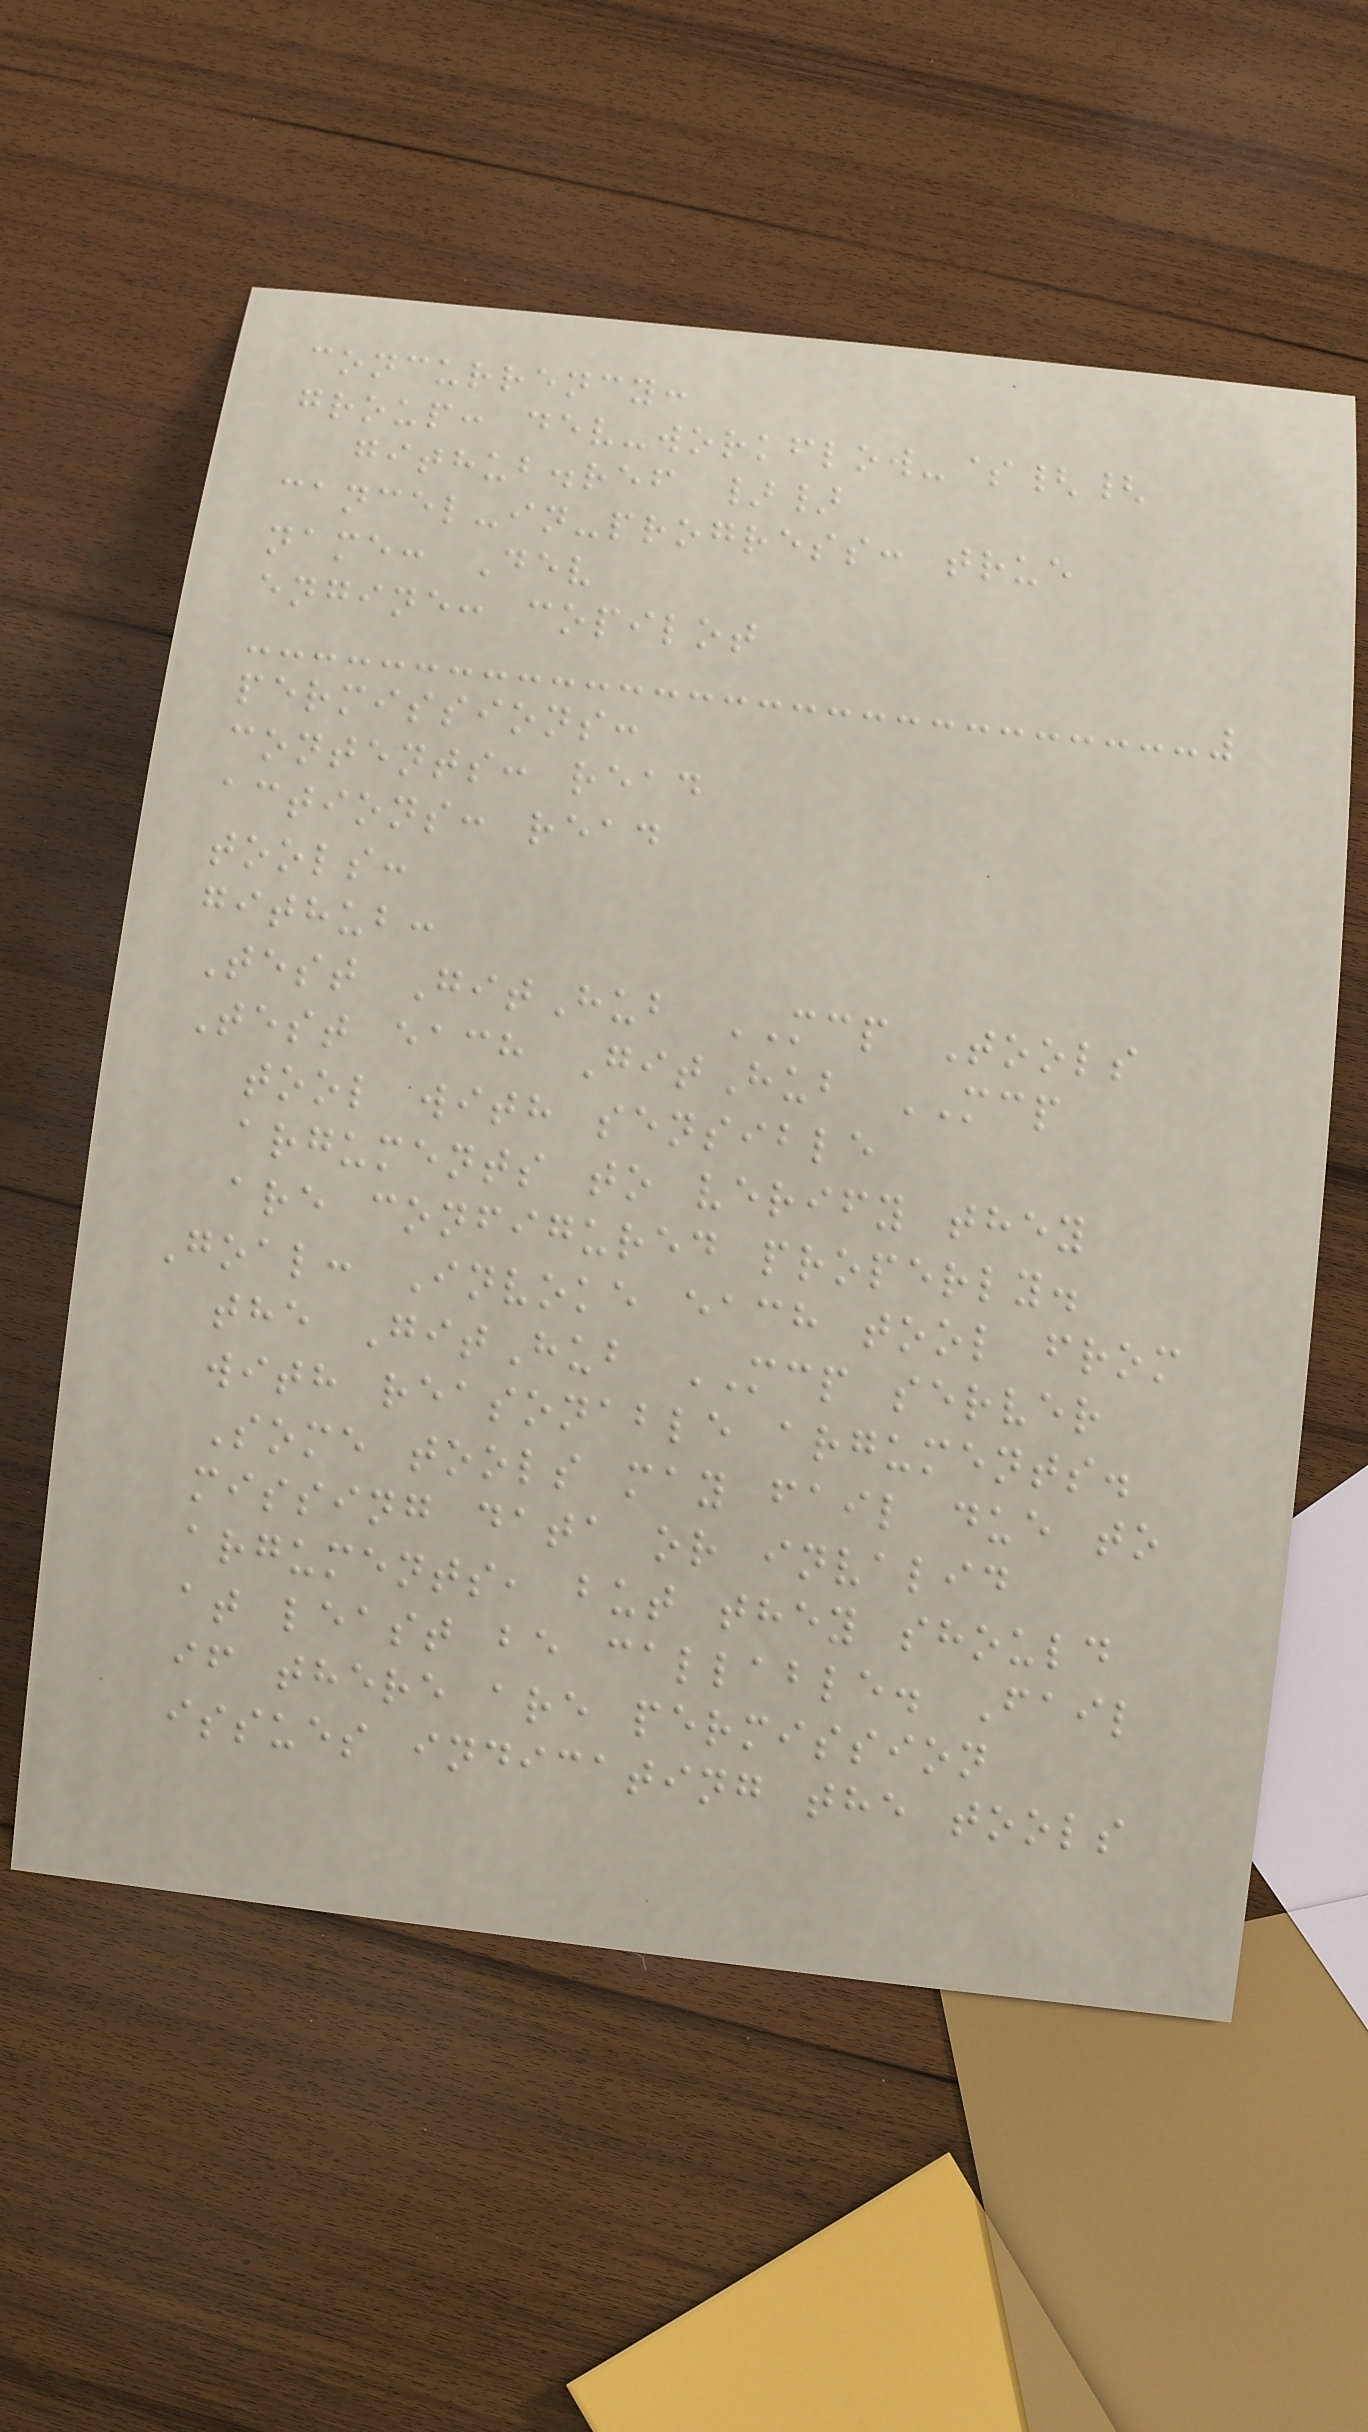concurrency:
group: dev-workflow-${{
github.ref }}
cancel-in-progress: true
name: Dev
engine: copilot
permissions:
contents: read
actions: read
tools:
github:
Test GitHub MCP Tools
Test each GitHub MCP
tool with sensible
arguments to verify they
are configured properly.
Goal: Invoke each tool from
the GitHub MCP server
with reasonable arguments.
Some tools may fail due to
missing data or invalid
arguments, but they should
at least be callable. Fail
if there are permission
issues indicating the tools
